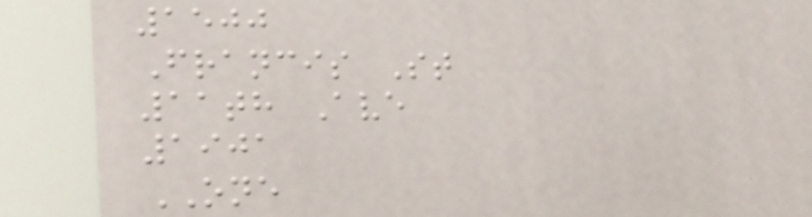1500
Francis St
11th Ave
1901
ONE
